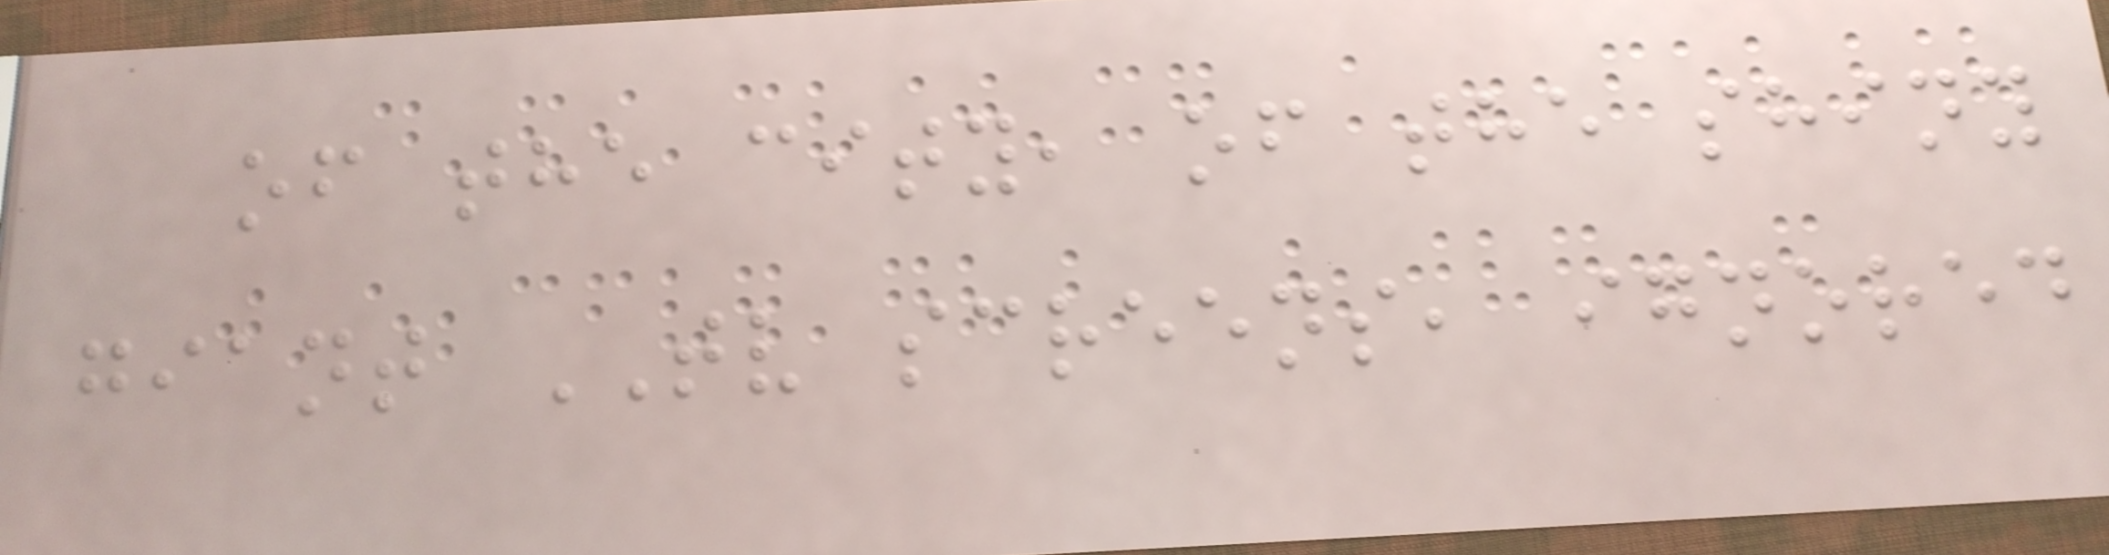of the city, of the shiny
giant TV screens, ignored
